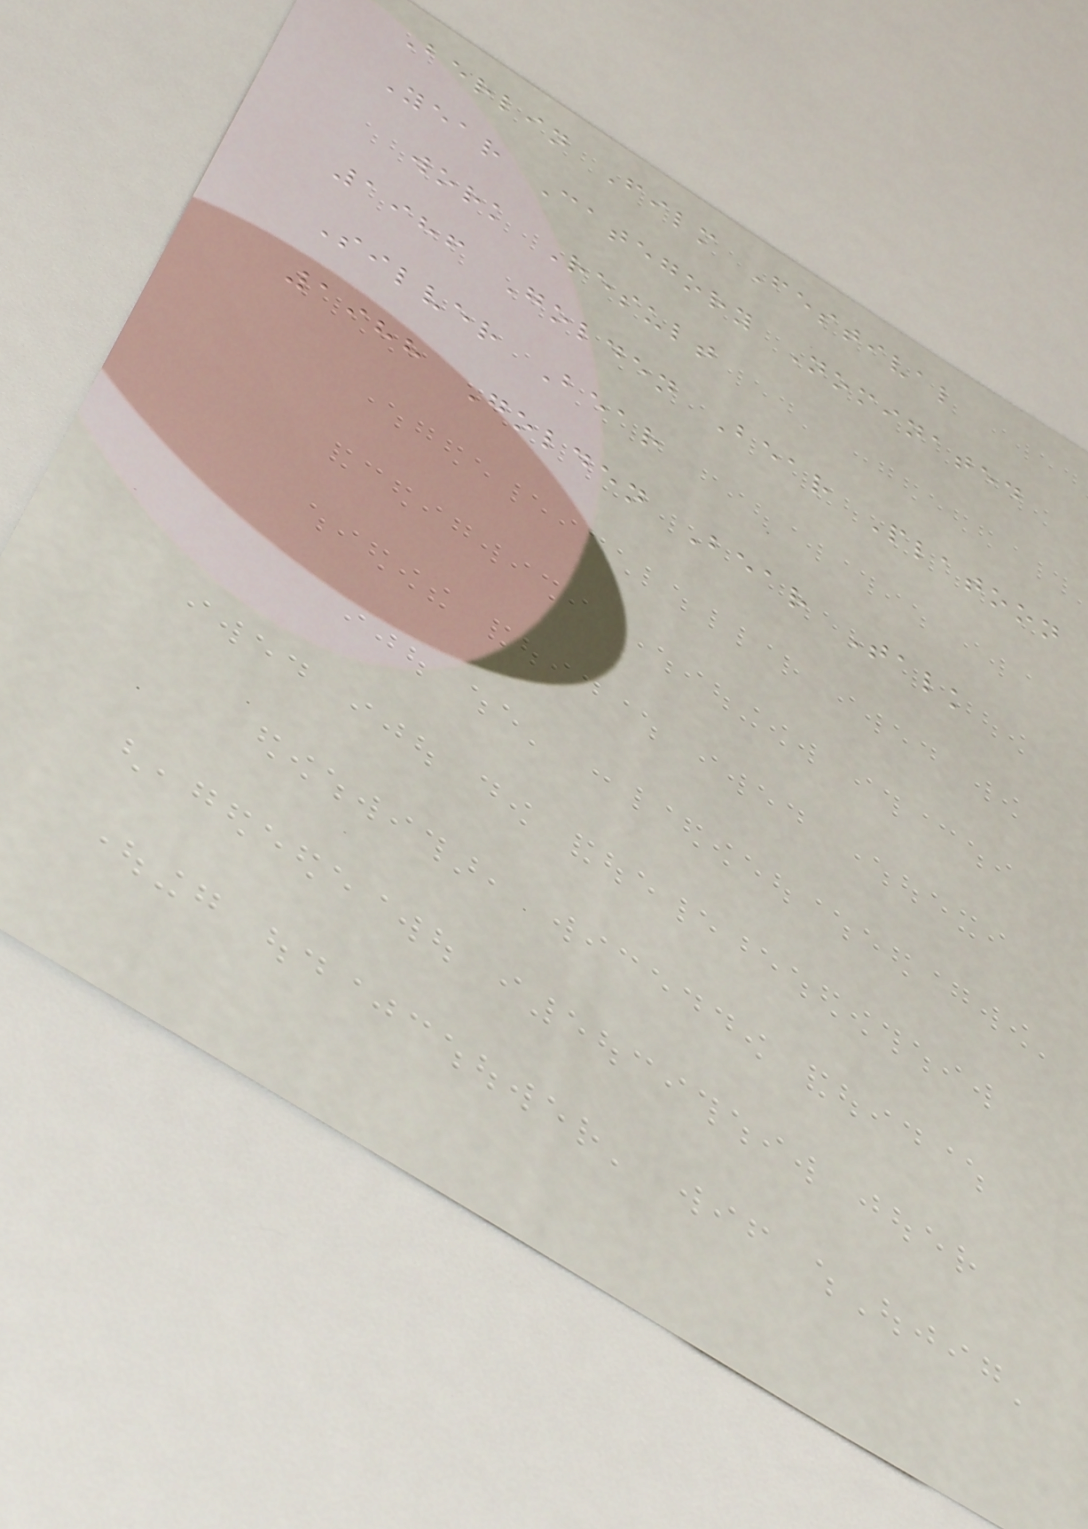Berlin Film Festival
Year Category Nominated
work Result
1986 Golden Bear Platoon
Silver Bear
1988 Golden Bear Talk
